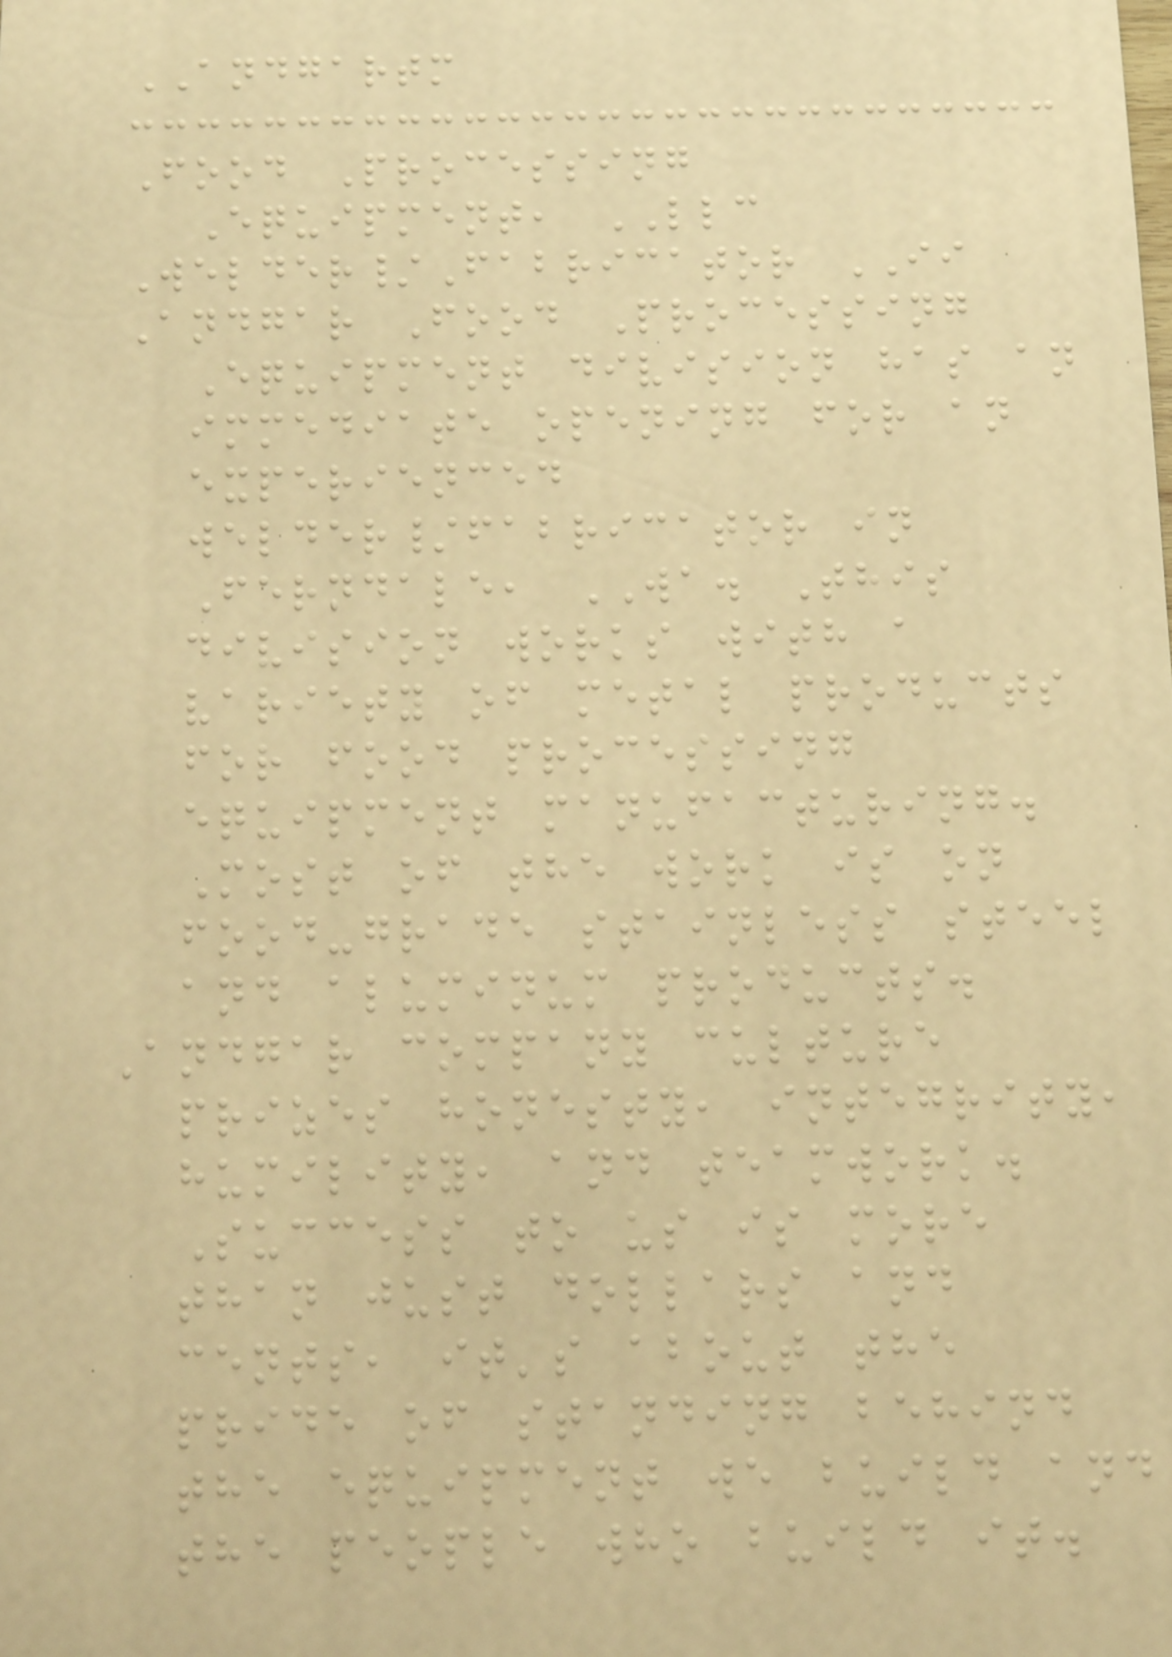ANDGARTM
Food Processing
Equipment, LLC
Welder/Fabricator II
Andgar Food Processing
Equipment division has an
immediate opening for an
experienced
welder/fabricator in
Ferndale, WA. This
division works with a
variety of metal products
for food processing
equipment manufacturing.
Most of the work is on
food-grade stainless steel
and aluminum products.
Andgar company culture
prizes honesty, integrity,
humility, and teamwork.
Success to us is more
than just dollars and
cents, it's about the
pride of standing behind
the equipment we build and
the people who build it.
